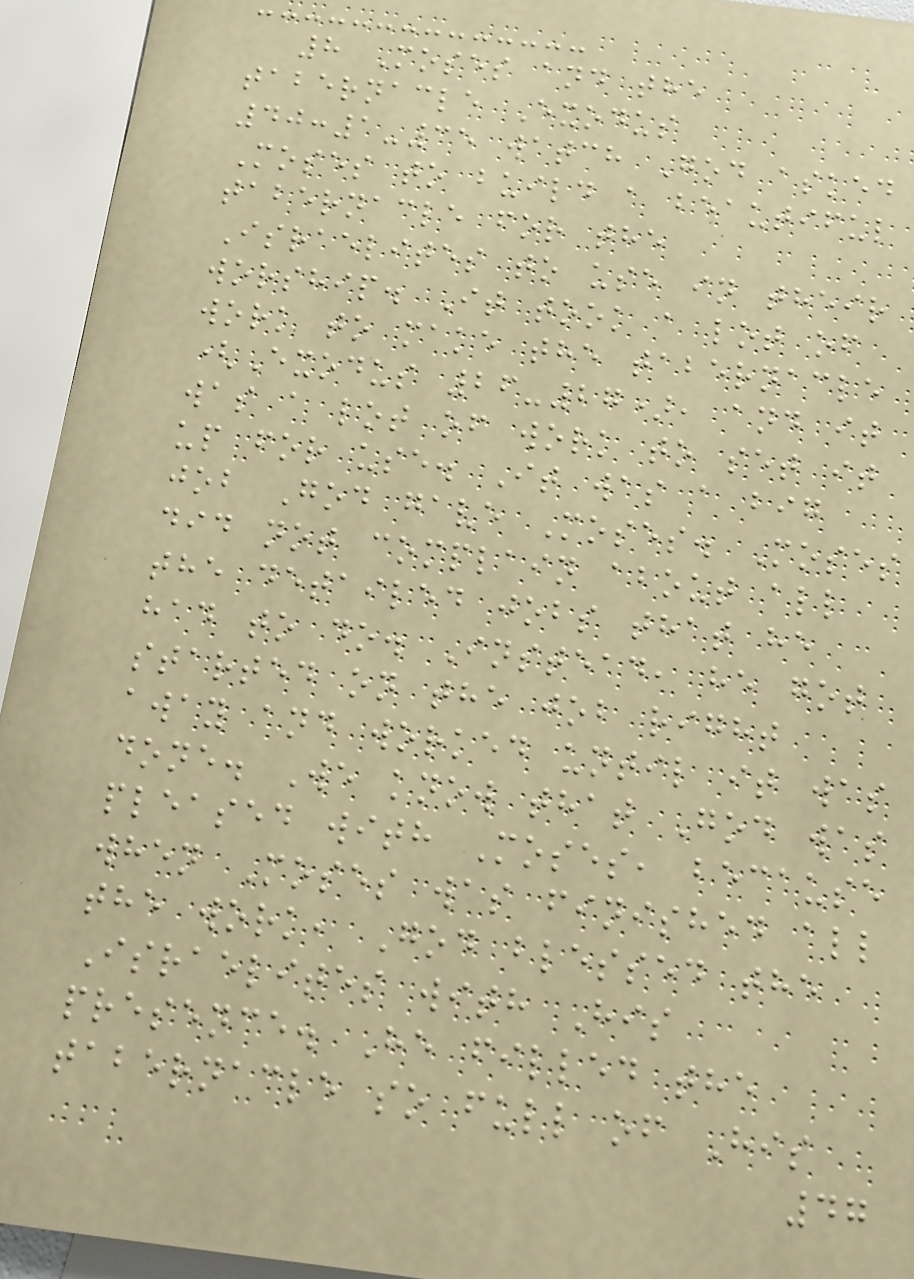8 Moses and the
tabernacle Exodus
40:1-35 watch God asked
Moses to build a beautiful
tabernacle for the
Israelites to use in their
worship. It took a lot of
work to make the tabernacle
(Exodus 26-27), and it
was a lot of work to set it
up for use. It was a big
job God gave Moses. Moses
did not complain about all
the detailed jobs that he
had to do. Instead, he got
started on the job right
away and worked until it was
done. We know that God was
pleased with Moses, because
when Moses was finished all
the work, God blessed the
Israelites with His
presence. He filled the
tabernacle so full of His
47
